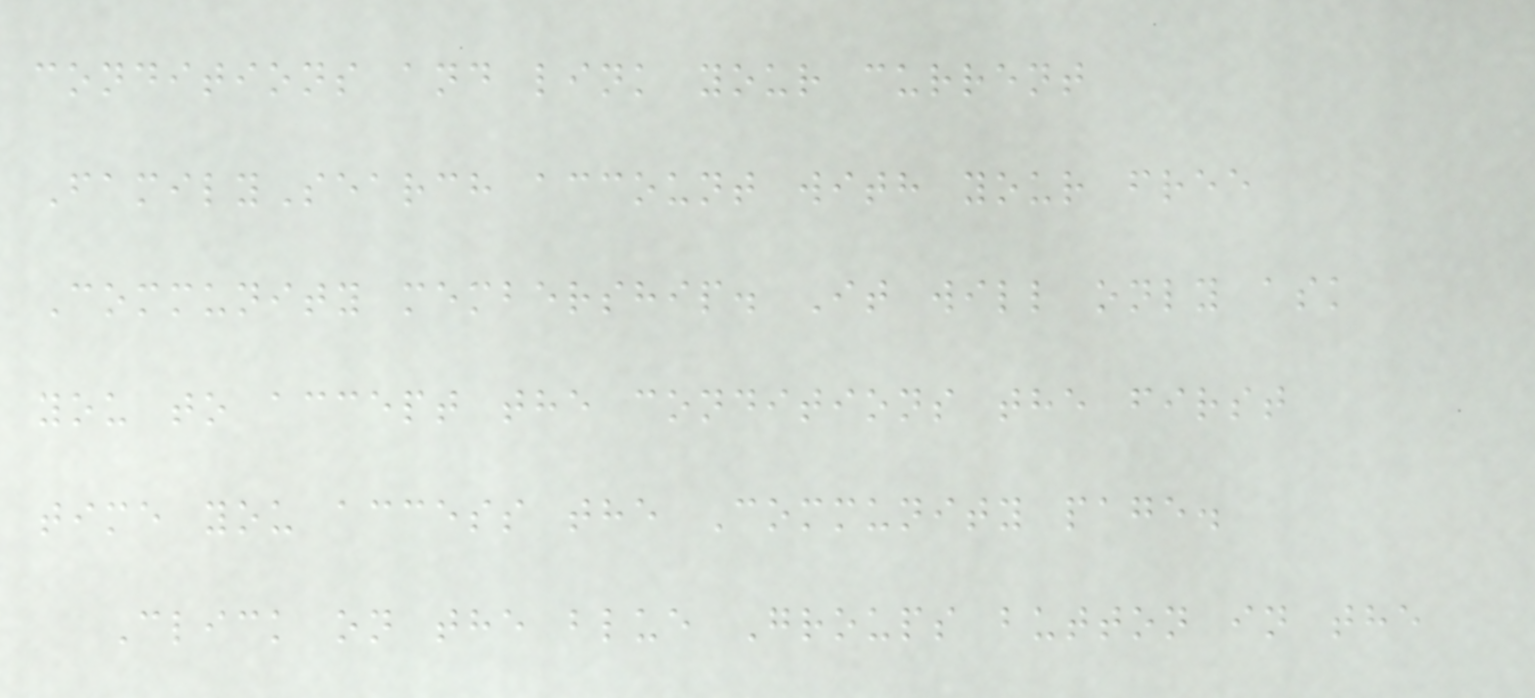conditions and link your current
FamilySearch account with your free
Community membership. It will only ask
you to accept the conditions the first
time you access the Community page.
Click on the blue Groups button in the
